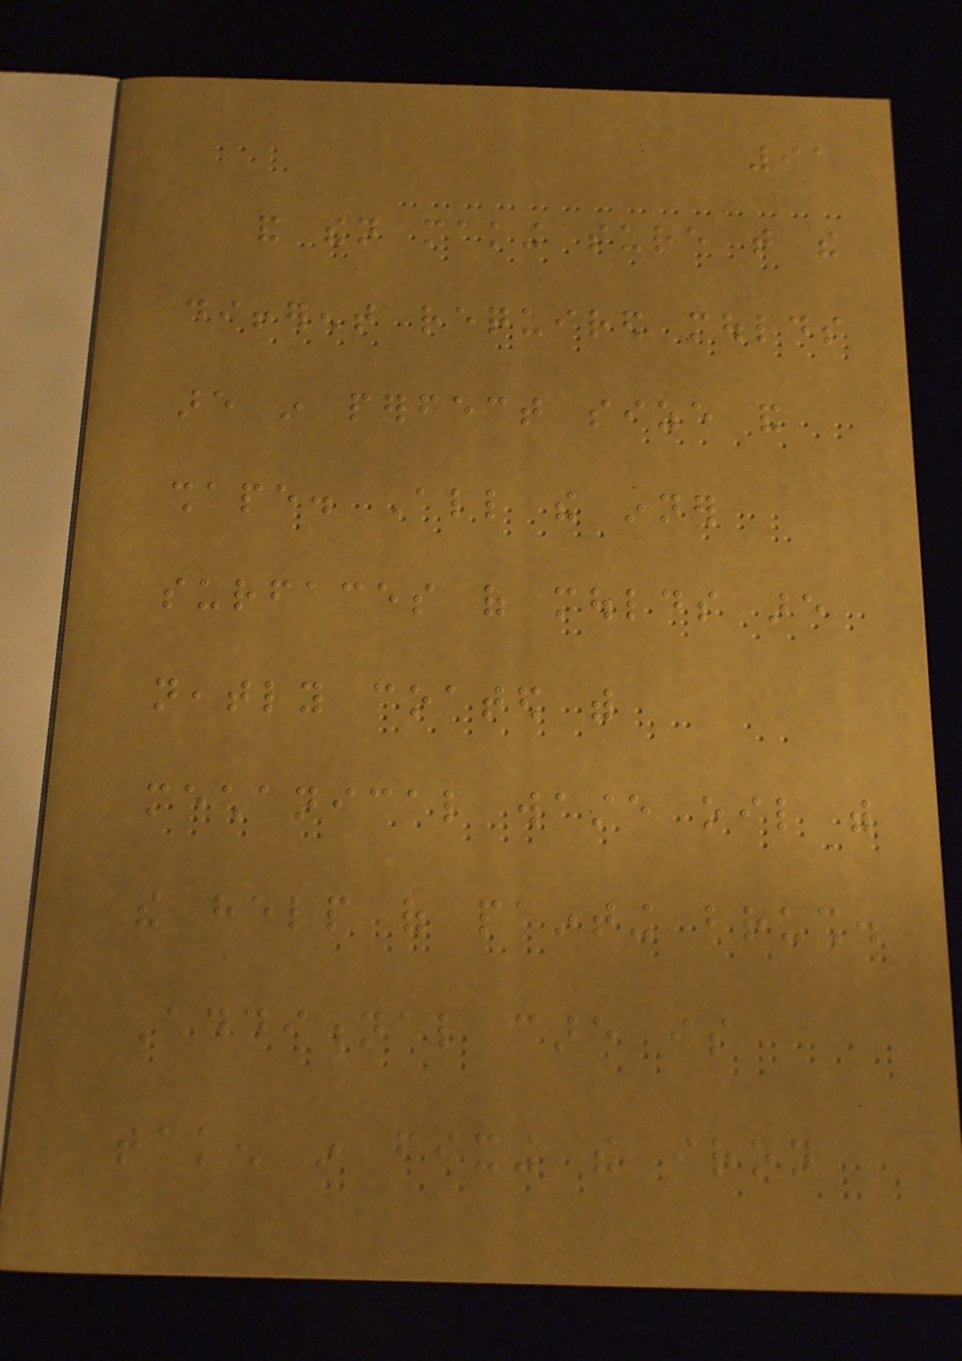91
and then making sure that the
different required moulds
are in perfect size and
shape. All the inner
surfaces of moulds are
neatly coated with
mechanical waste oil with
the help of painting brush.
Additional care is
taken in fixing the iron
